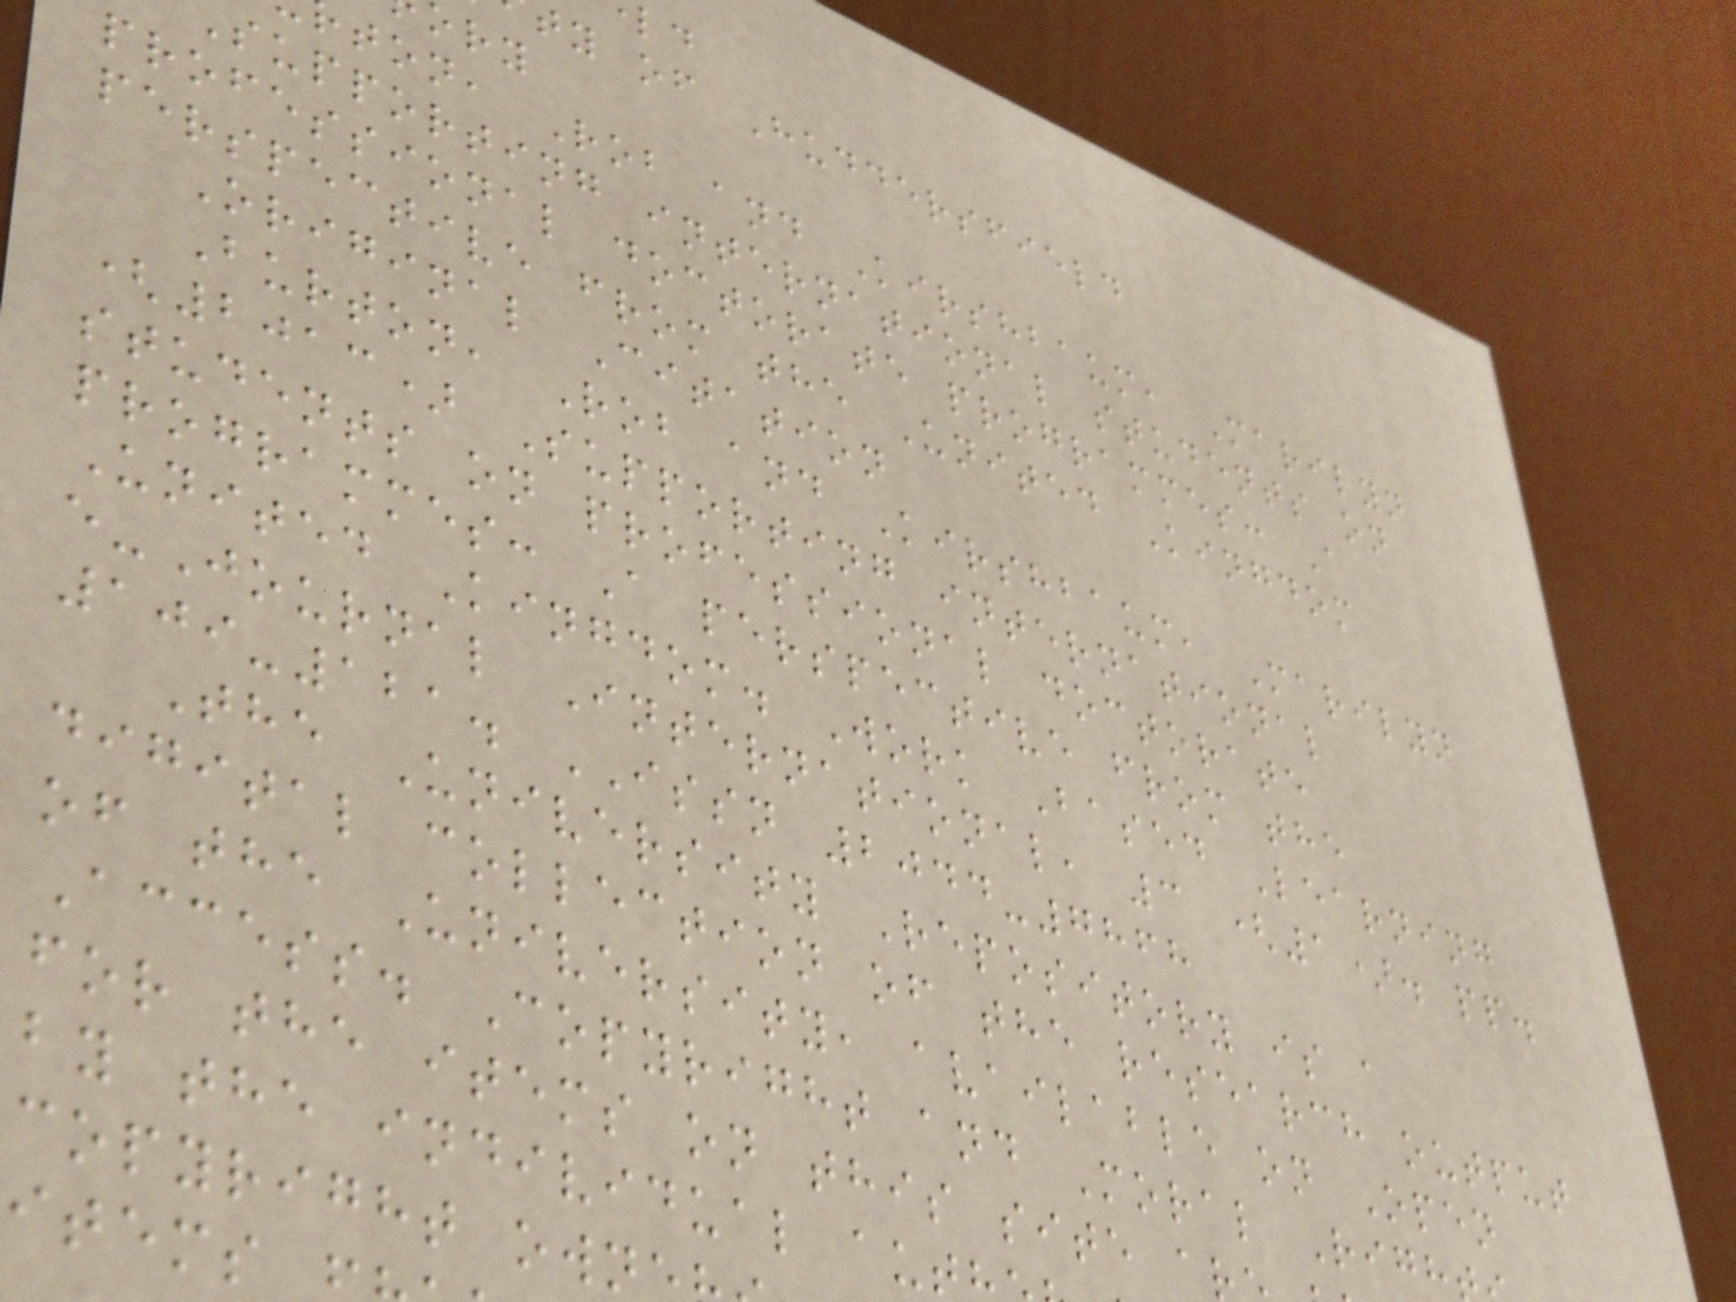ty of Huddersfield
ton, Rob and Kirshbaum, Marilyn
supporting international students on
professional doctorate programmes: A
perspective from the United Kingdom
Original Citation
Burton, Rob and Kirshbaum, Marilyn
(2013) Supporting international
students on professional doctorate
programmes: A perspective from the
United Kingdom. Work Based Learning
e-Journal International, 3 (1). pp.
109-121. ISSN 2044-7868
The University Repository is a
digital collection of the research output
of the University, available on Open
Access. Copyright and Moral Righ
for the items on this site a
by the individual aut
copyright own
